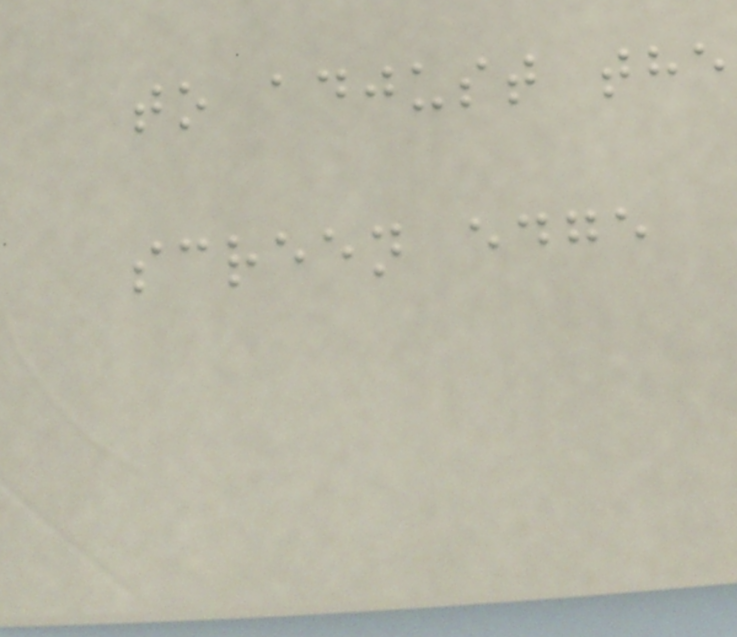to adjust the
screen edge
